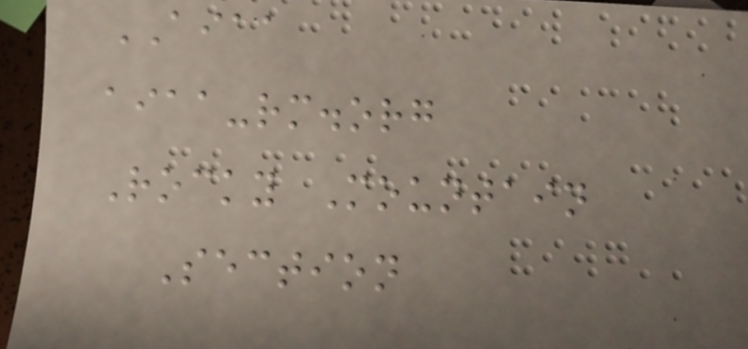AIAA
aiaa-rm.org
Rocky Mountain
Section
